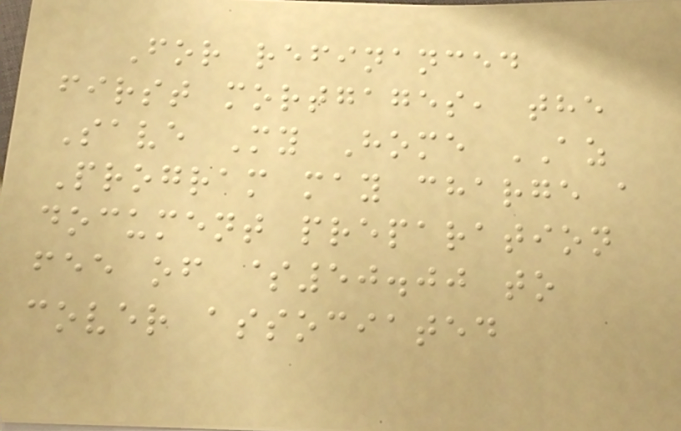For refinanced
first mortgages, the
Save My Home AZ
Program may charge a
document preparation
fee of $50.00 to
cover associated
